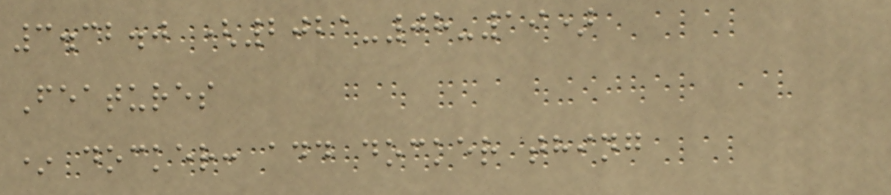3.32.0 (2021-08-19)
Features
* docker: add docker thing
